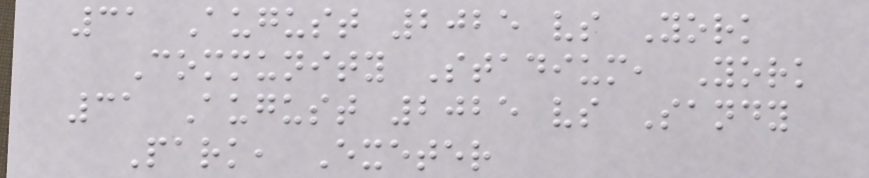31 August 2025 vs York
Community Stadium, York
31 August 2025 vs Sandy
Park, Exeter
